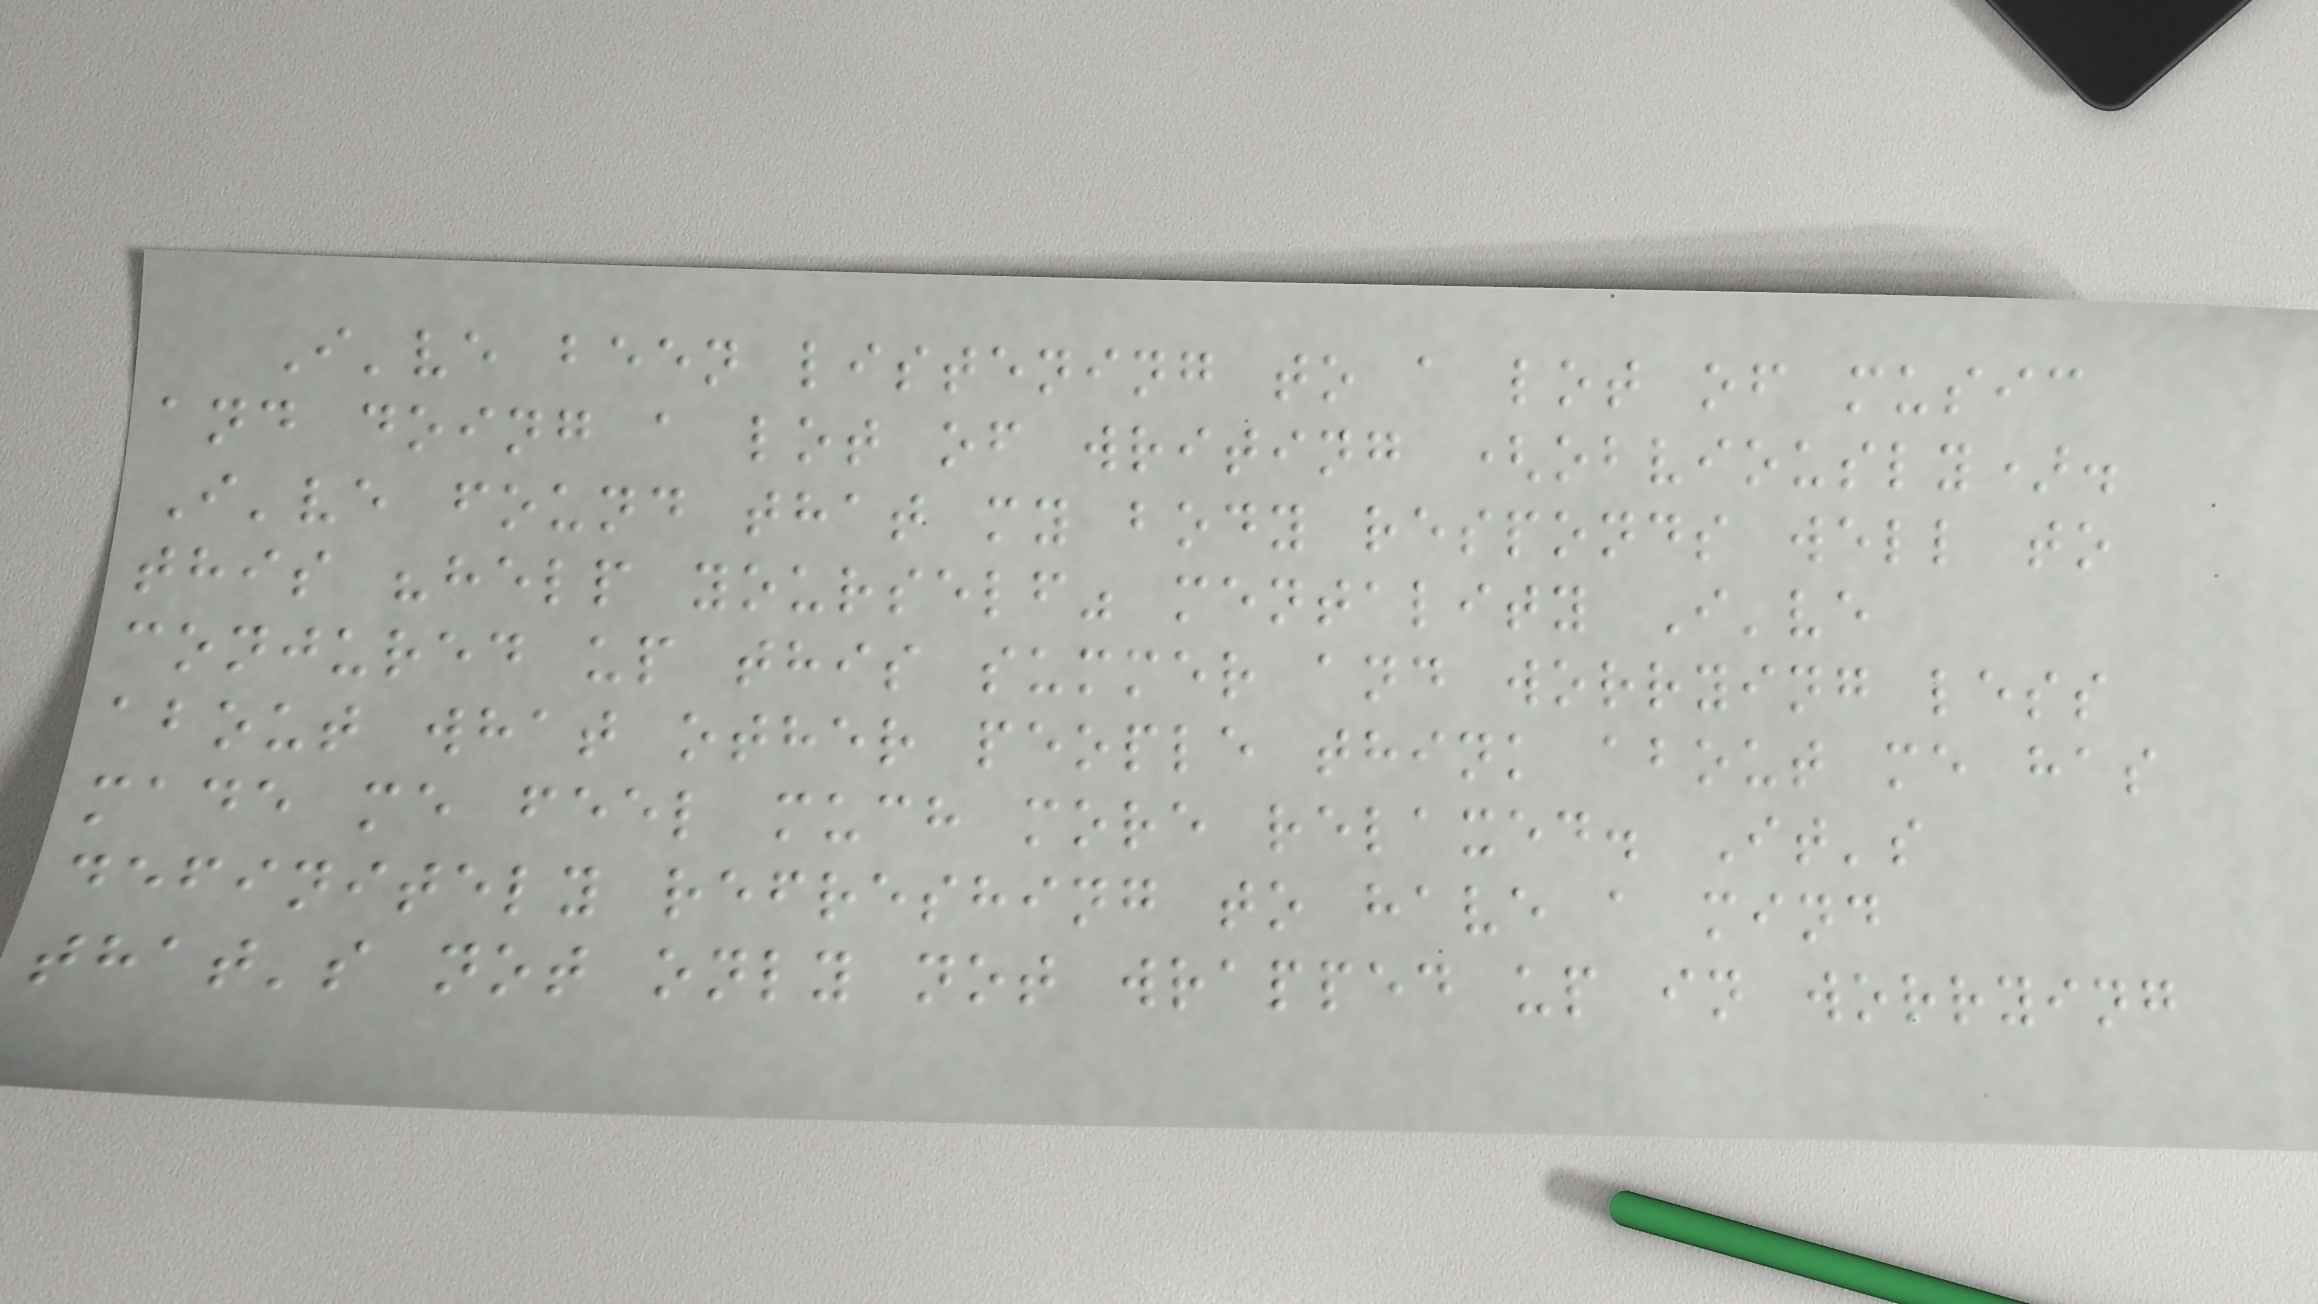I've been listening to a lot of music
and doing a lot of writing (obviously).
I've found that my body responds well to
this "help yourself" mentality I've
conjured up this summer and worrying less
about what other people think about me has
made me feel much more relaxed. It's
definitely refreshing to have a mind
that's not only not wrapped up in worrying
